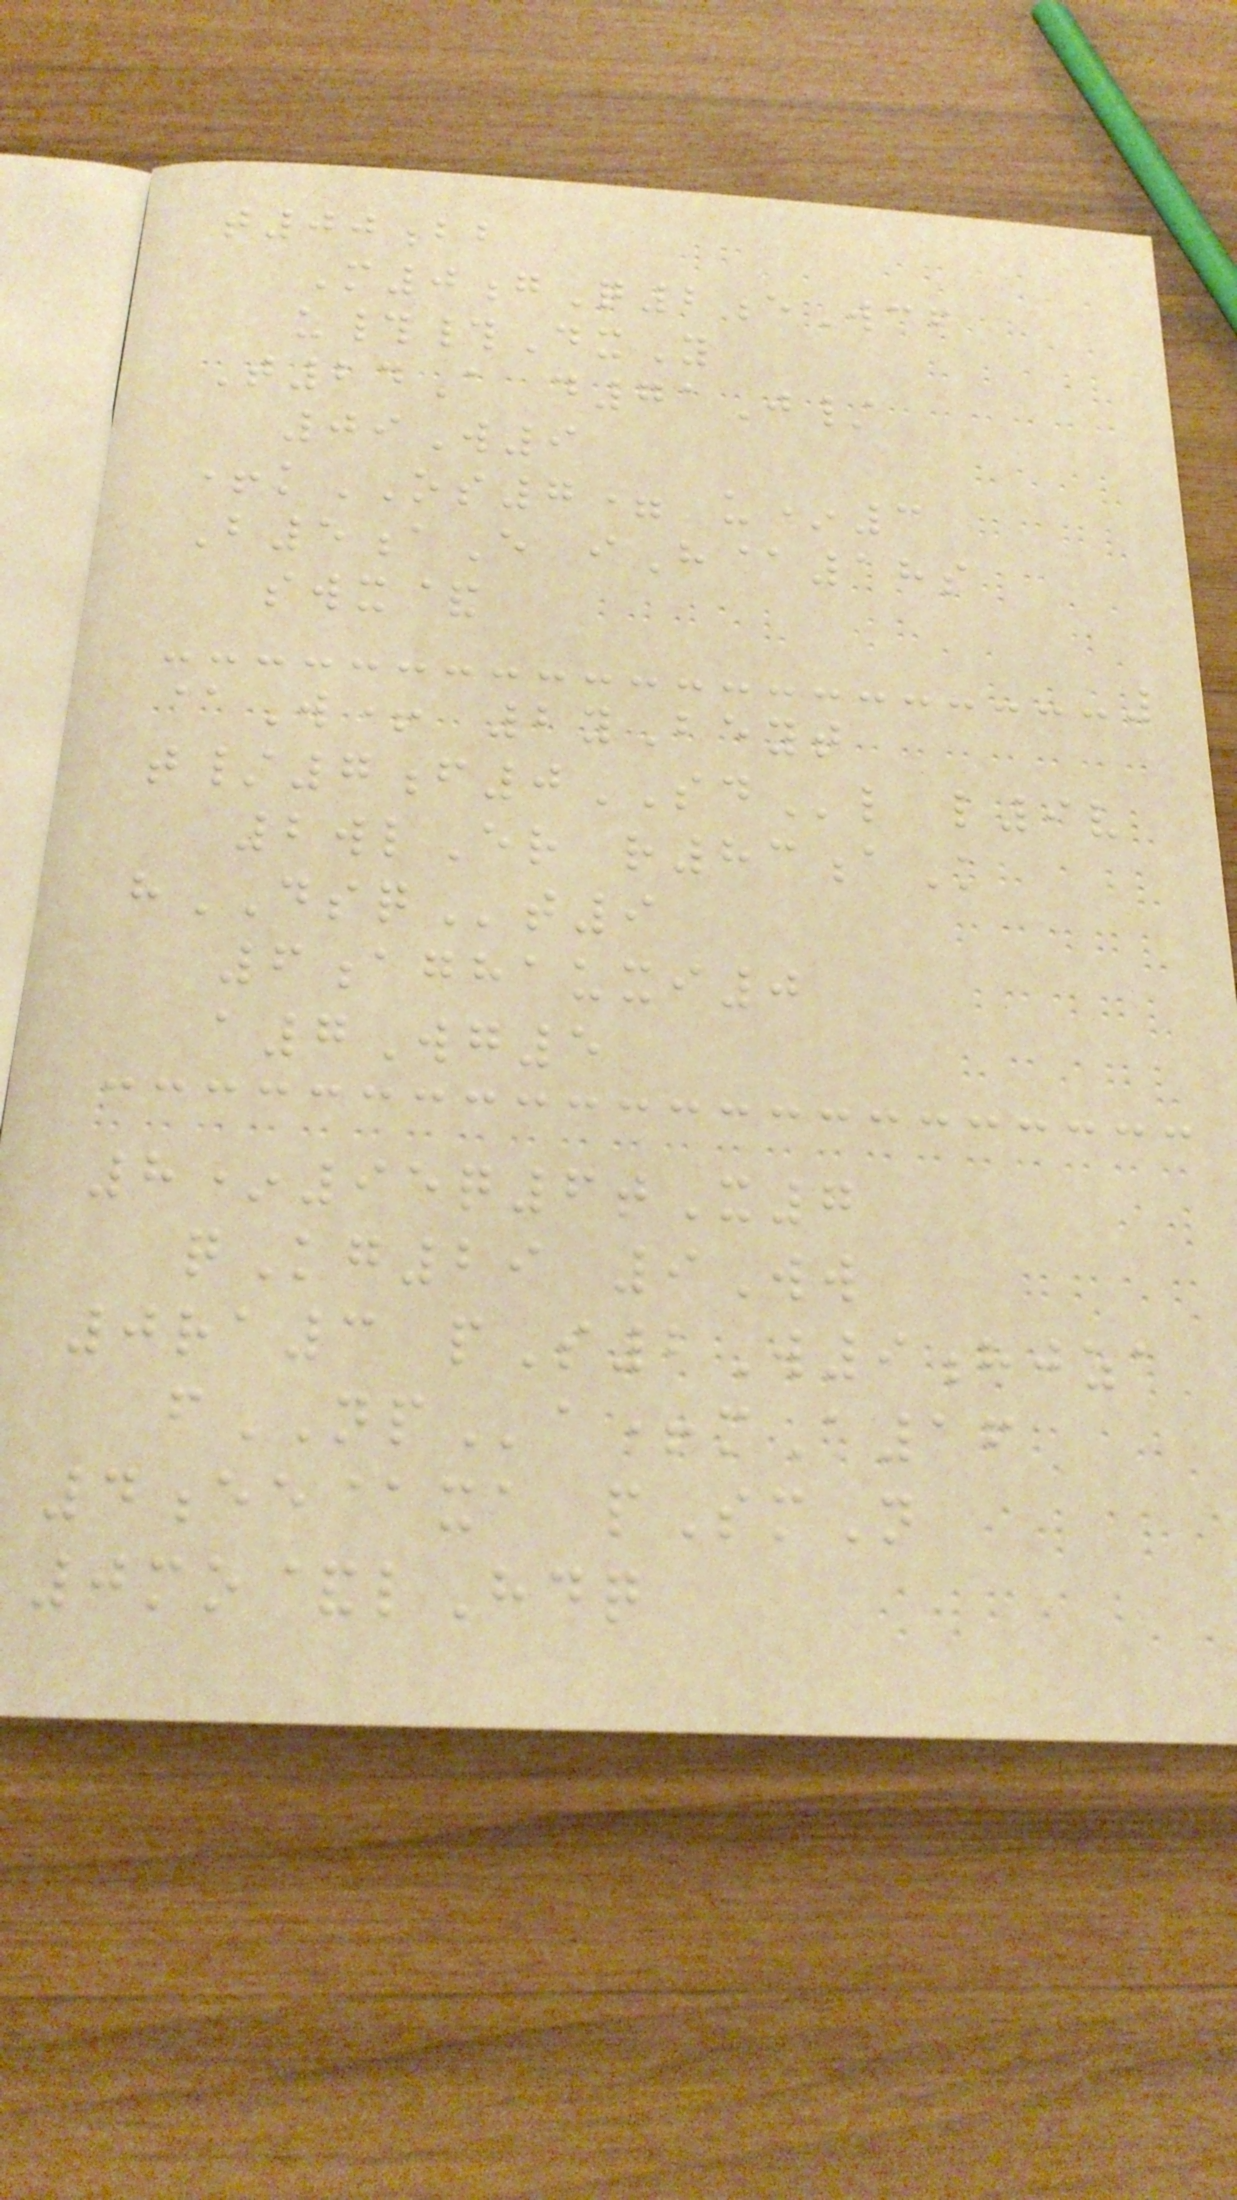t00bb
M0gQ2eWcf
u##DxY
T24A d71J/
09W9
+kOS7= u*3
B5aE iH@18s
swx&
@W+ 2yBeyt
t/7f0SDl l9v
2wlEr r83aK
hDSQt9
6aghauxi0
a7Wg5
8*95q6tX7
qKg29 9Ww
0ra3 pS2W9hjza
fNPa+mA16
4ee@xa pSmN
0mo&lHdq
